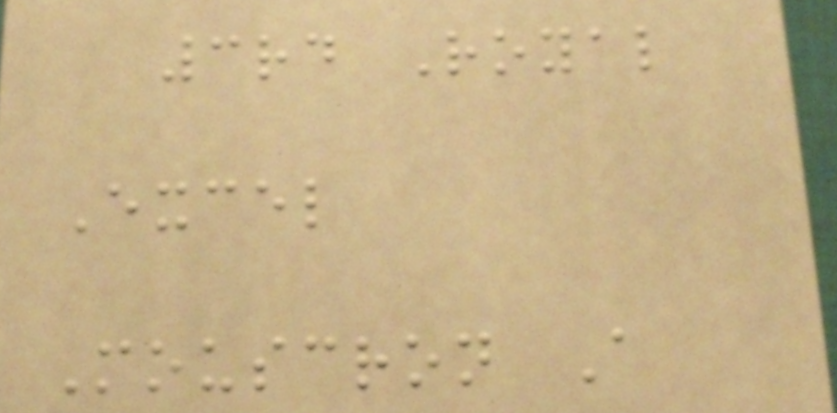3rd Royal
Excel
Mouscron A
